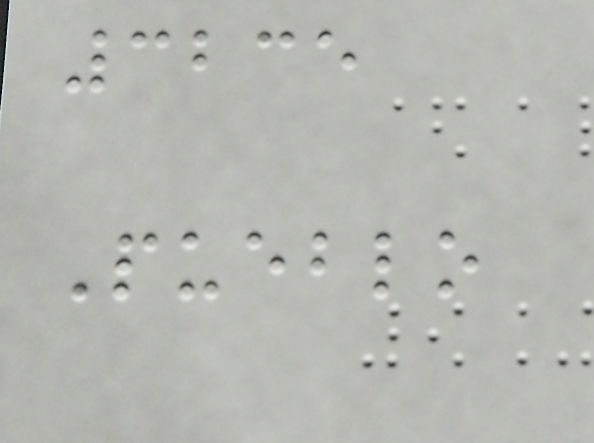3235
Pueblo
